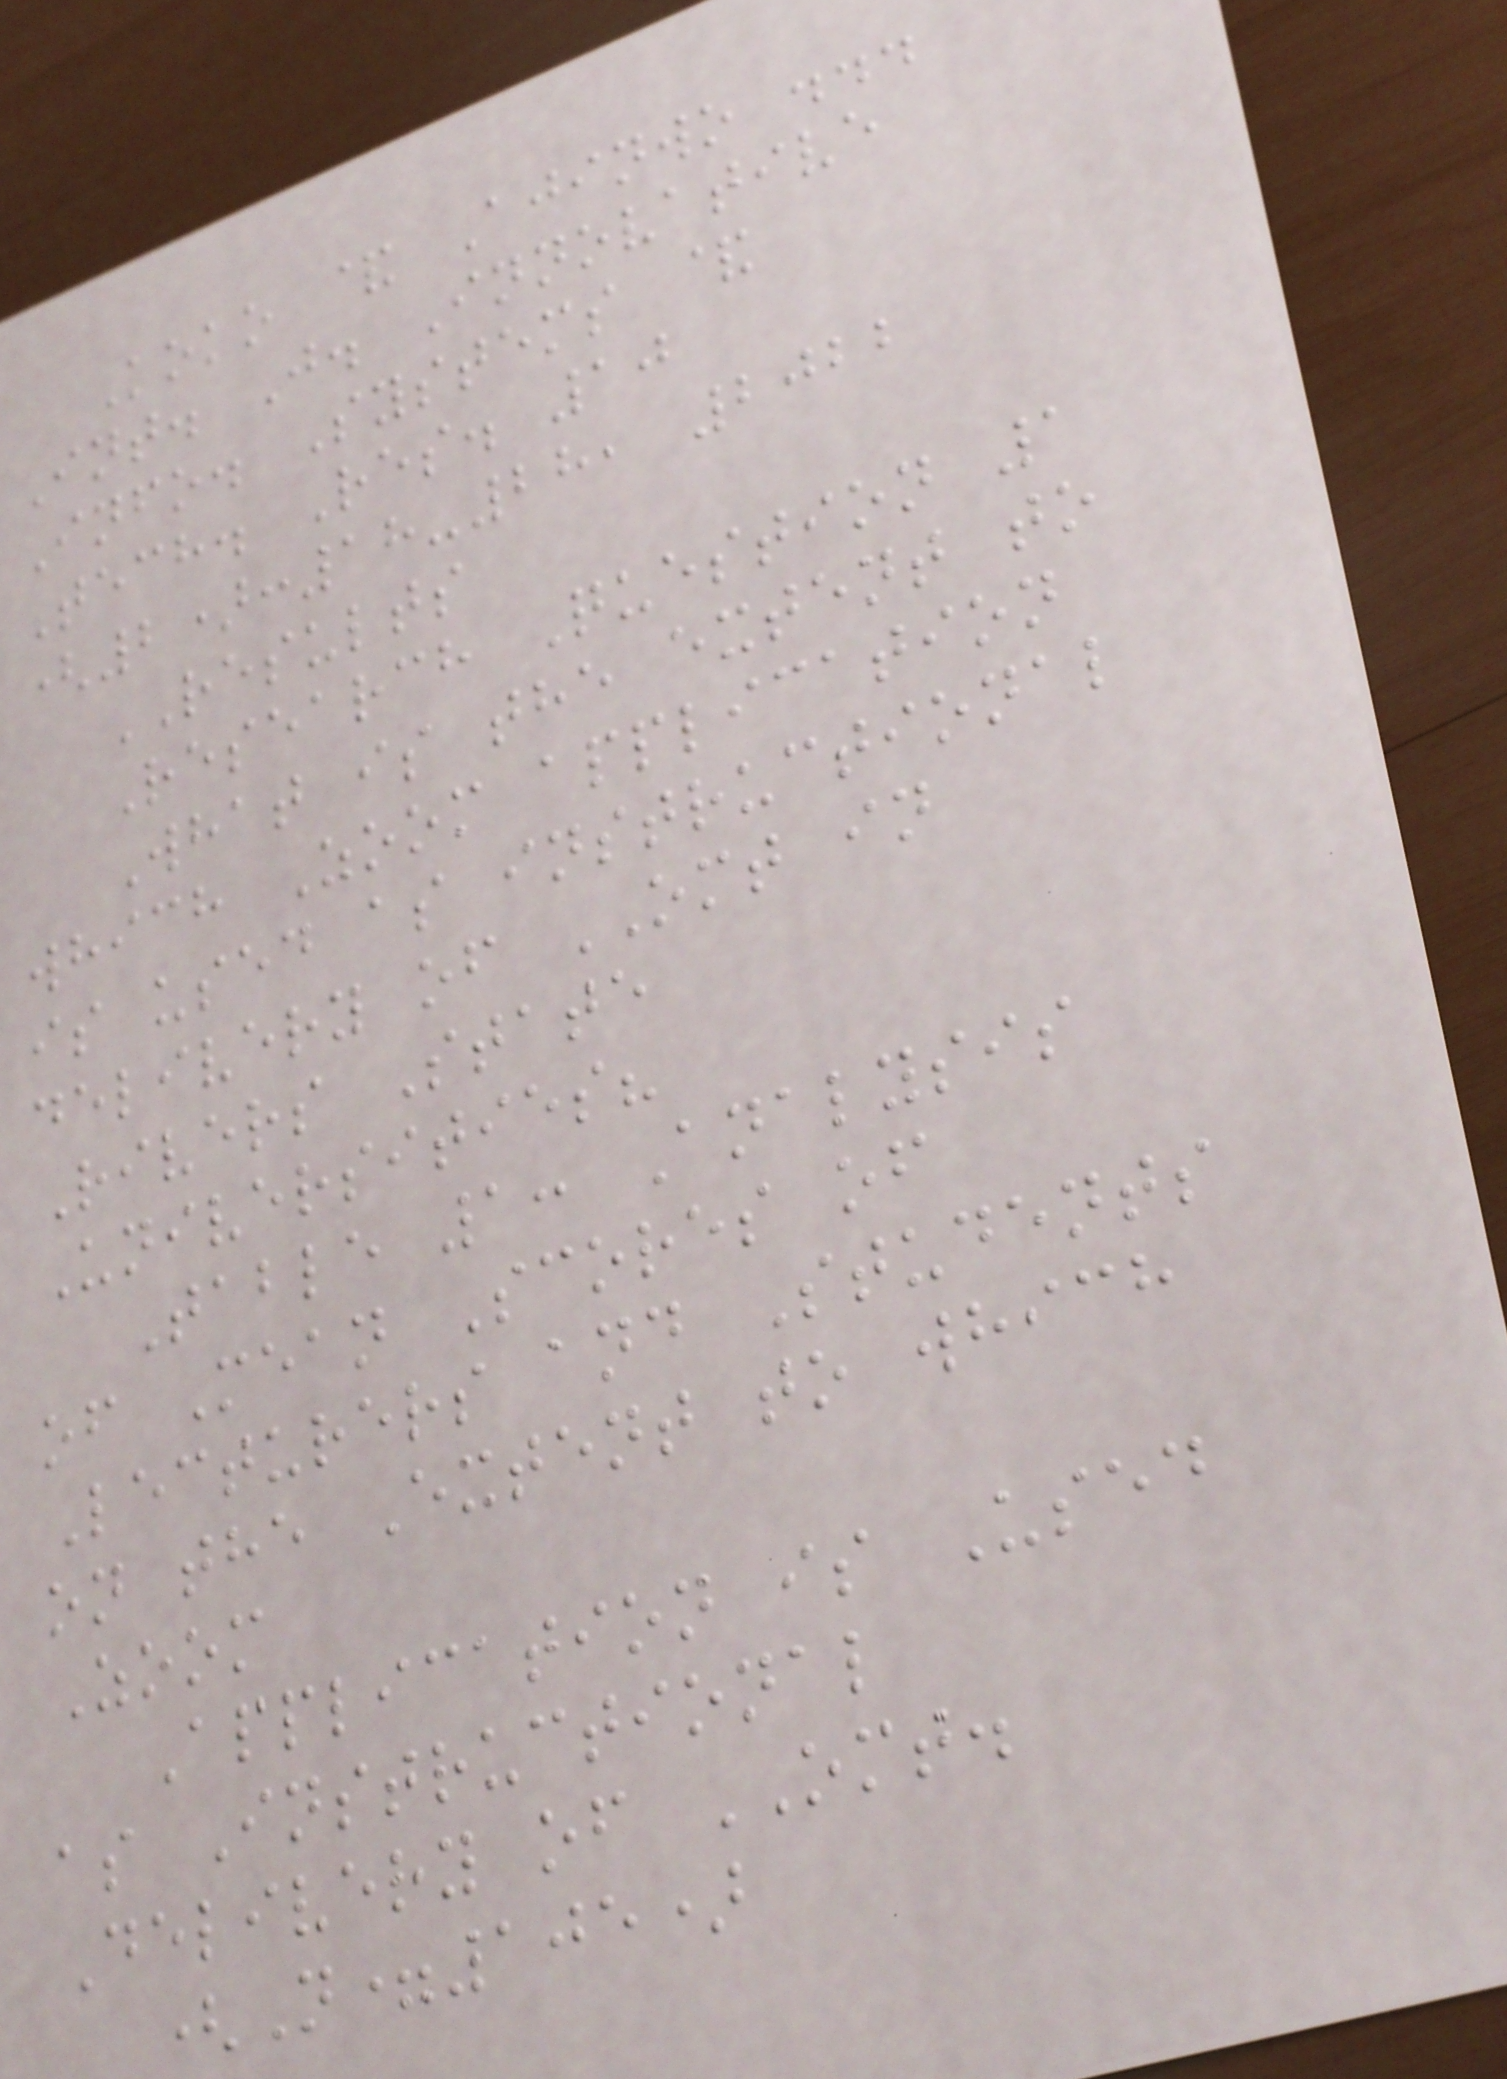Koko & Ajinwo ...
Int. J. Innovative
Info. Systems &
Tech. Res. 10
(2):18-28, 2022
RESULTS
Research Question 1
What is the extent to
which Zoom application
is used as instructional
delivery of OMT in
Rivers State
Universities?
Table 1: Analysis
of Mean Scores of
Lecturers and Students
on the Extent to which
Zoom
Application is Used
as Instructional
Delivery of OMT.
(N=105)
